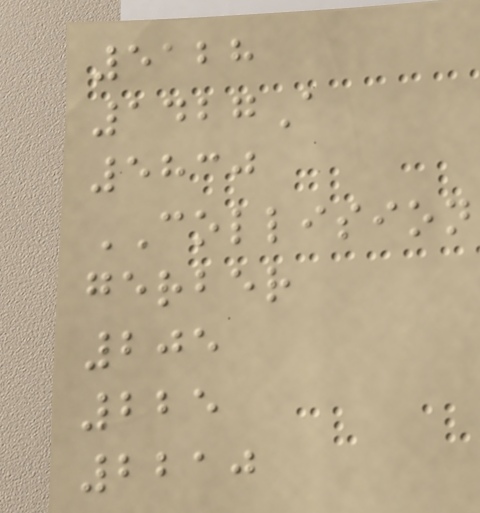5128
1427A
5830
COLLISION
gerber
205
225
2210
